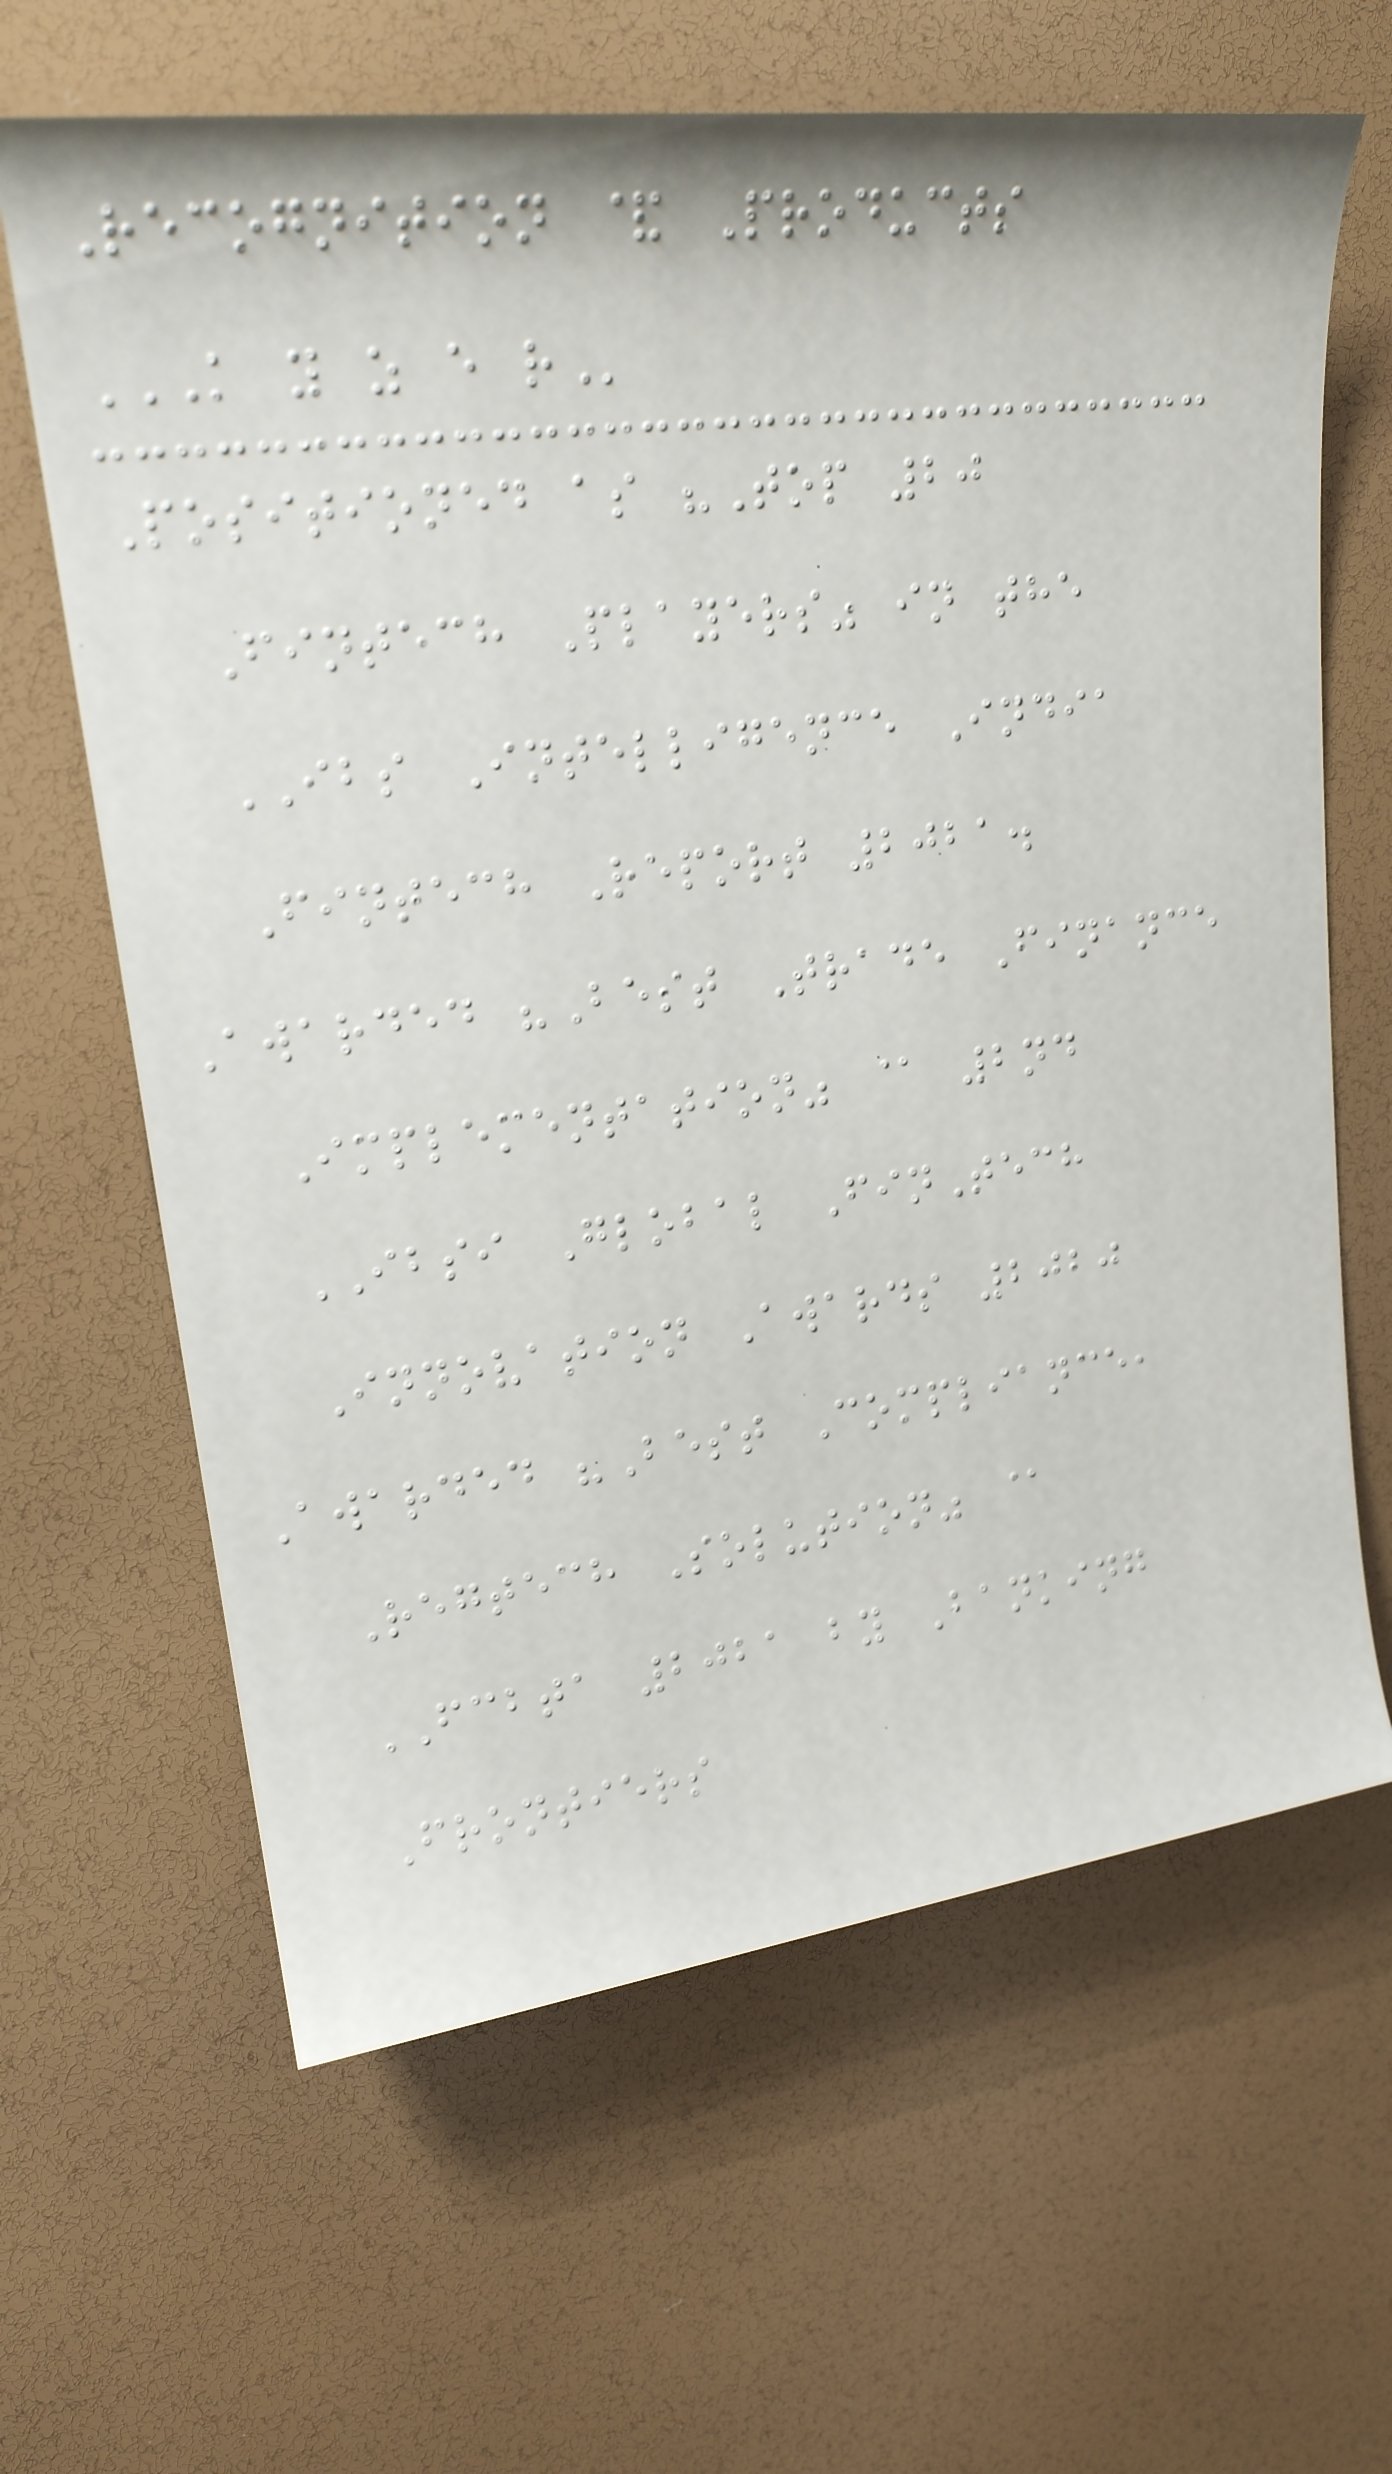Recognition & Products
K Y Z E R
Positioned as "Top 20
Fintech Players" in the
IBS Intelligence India
Fintech Report 2021.
Awarded "Best Trade Finance
Implementation" @ 2nd
IBSI Global FinTech
Innovation Awards 2020
Awarded "Best Compliance,
Regtech Solution" @
FCBTA 2021 by Banking
Frontiers
